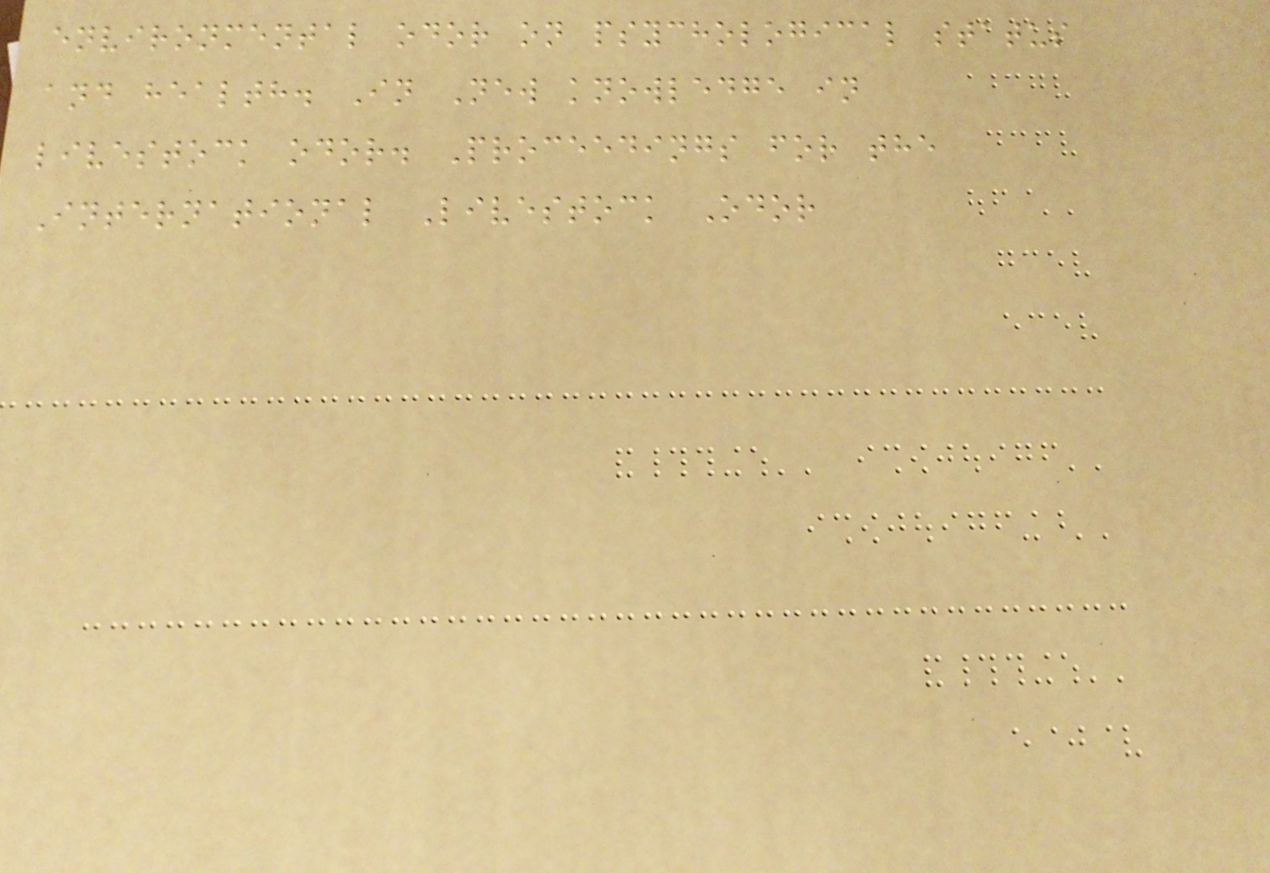environmental odor on psychological status
and health. In New knowledge in
livestock odor. Proceedings for the
International Livestock Odor
